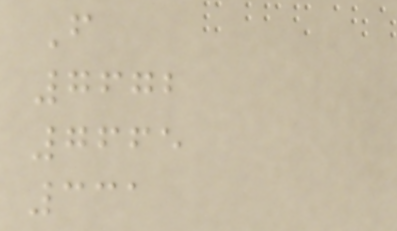F
7672
7665
331
